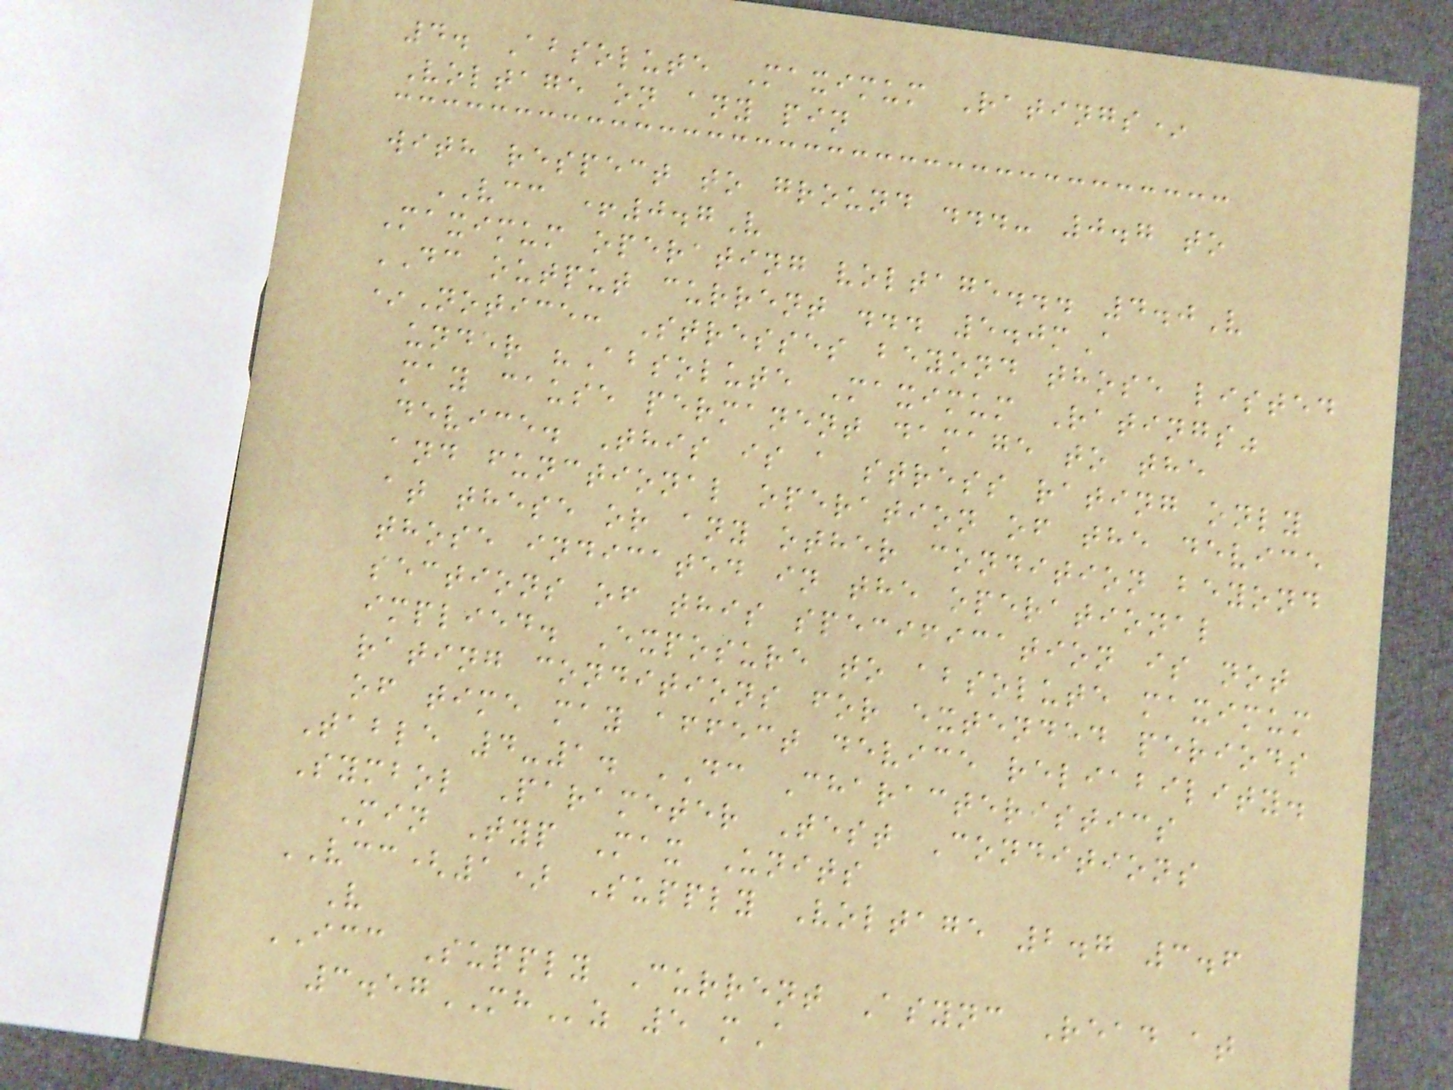4. Absolute Maximum Ratings*
Voltage on any pin
with respect to ground ...- 0.7 to
VCC +0.7V
Maximum operating voltage... 4.0V
DC output current ... 5.0mA
*Notice: Stresses beyond those listed
under "Absolute Maximum Ratings"
may cause permanent damage to the
device. This is a stress rating only
and functional operation of the device
at these or any other condition beyond
those indicated in the operational
sections of this specification is not
implied. Exposure to absolute maximum
rating conditions for extended periods
of time may affect device reliability.
Table 4-1. DC Characteristics
Symbol Parameter Test Conditions
Min Typ Max Units
VCC(1) Supply Voltage 2.7 3.6
V
ICC Supply Current Async Read at
3.57MHz 5 mA
